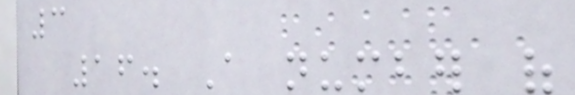3
16. A number of
